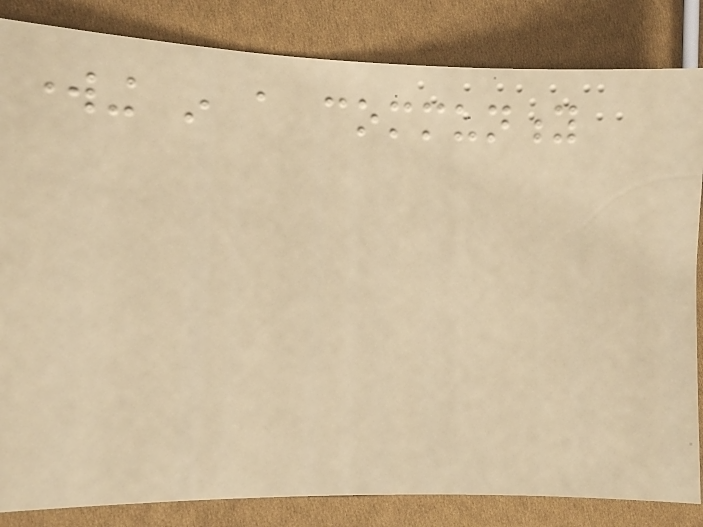working in a community
